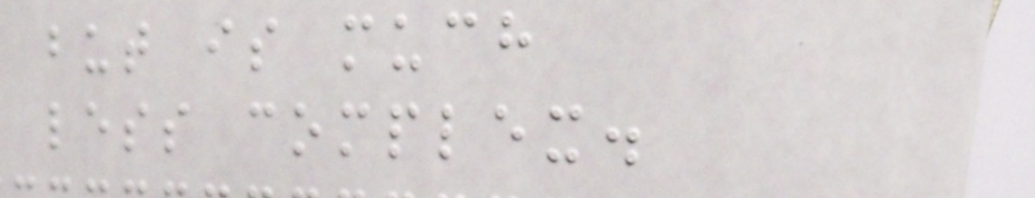but is much
less complex.
